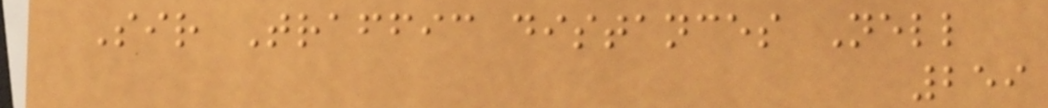Sir Traffic distances Nell
259
